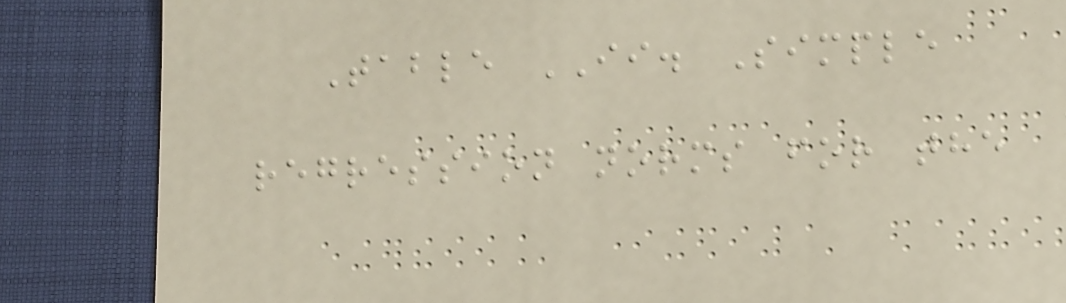Table II. Simple
regression norms for the
